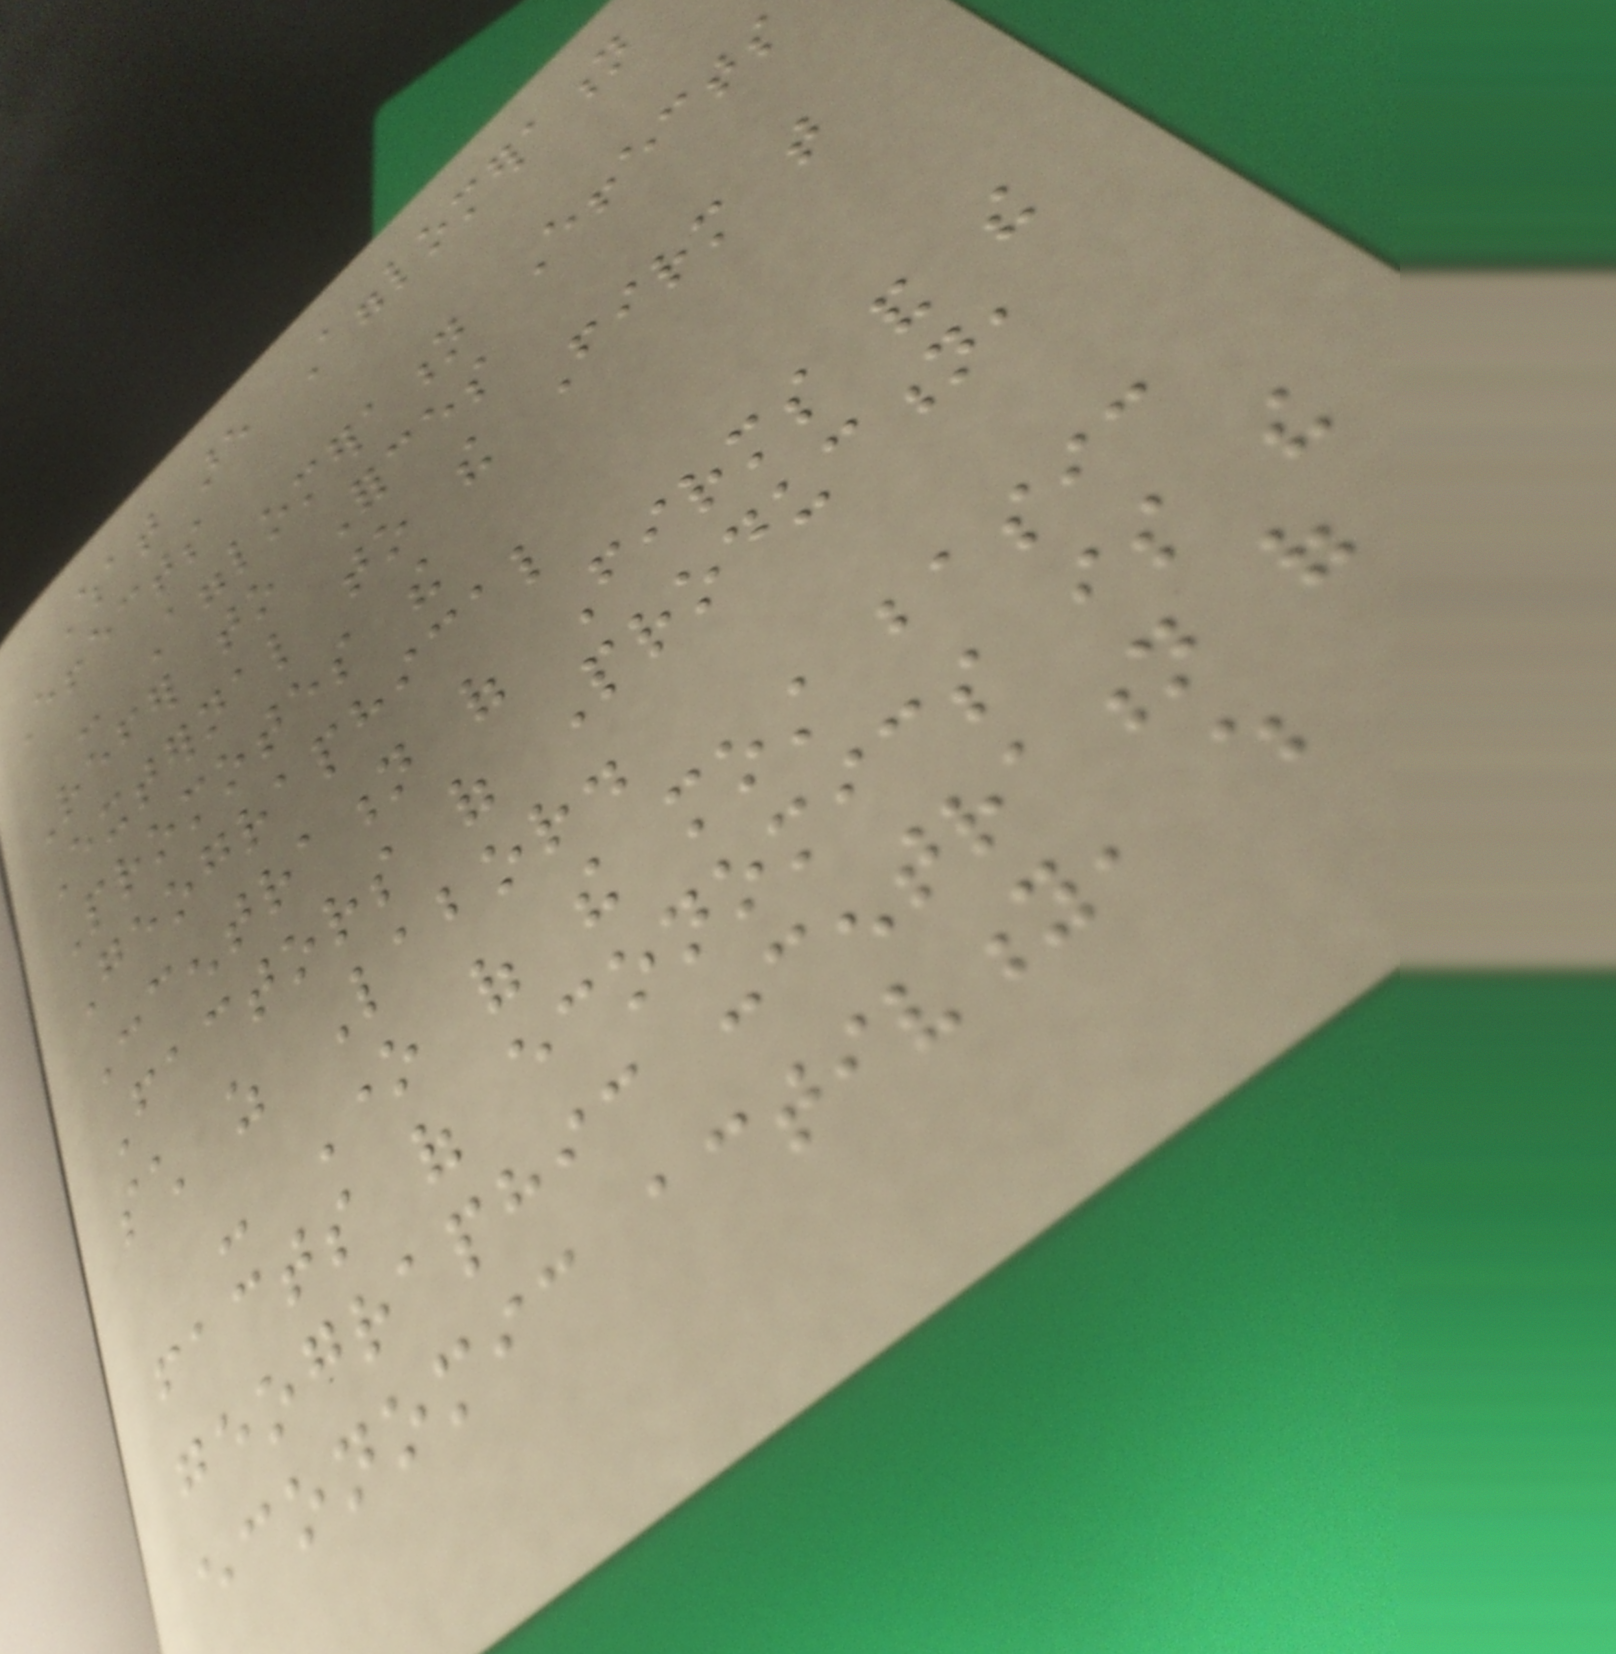What are Agglomeration
Effects
- Agglomeration Effects
Refer to Forces
External to the Firm that
Promotes the
Geographical
Concentration of Firms and the
Factors of Production,
such as Labor.
- One of the most basic
facts of economics is the
geographic concentration of
economic activity, which
